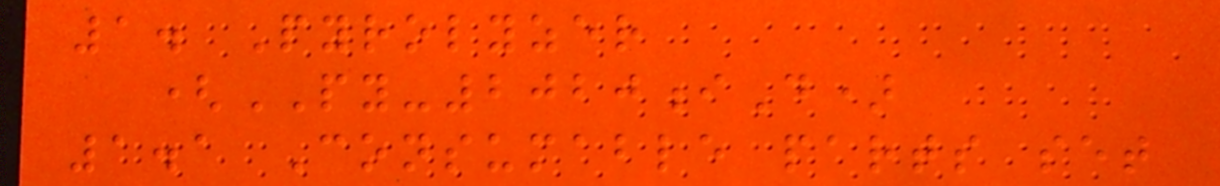1. Pyrolyzer
(PY-2020iD)
1.1 Consumable parts set
